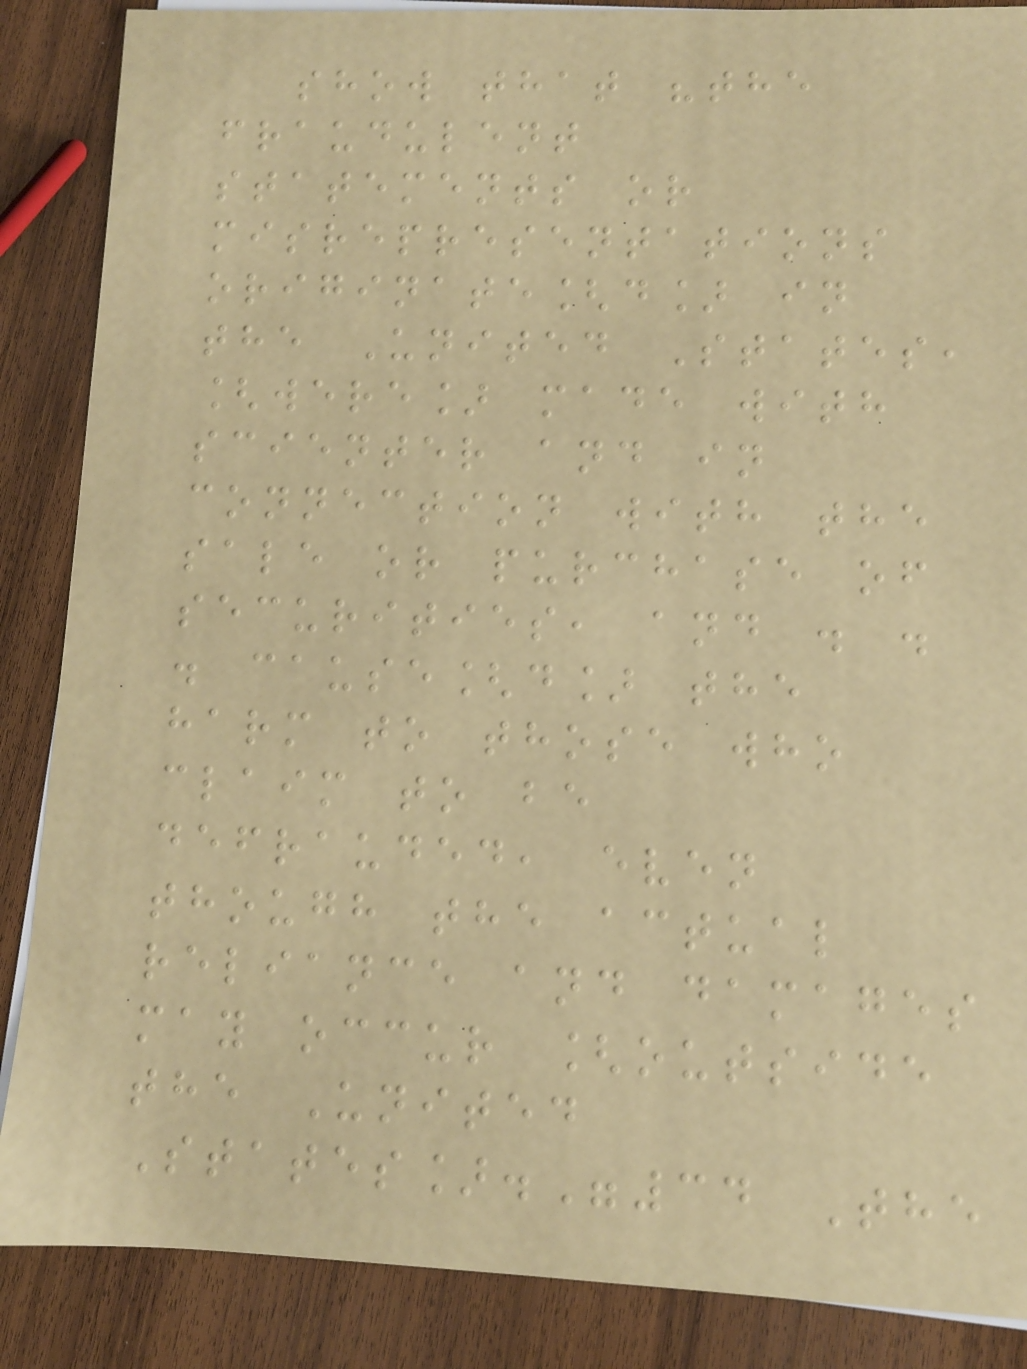show that "the
fraudulent
statements or
misrepresentations
originate[d] in
the United States,
[were] made with
scienter and in
connection with the
sale or purchase of
securities, and . .
. cause[d] the
harm to those who
claim to be
defrauded, even
though the actual
reliance and damages
may occur [outside
the United
States]."34 The
